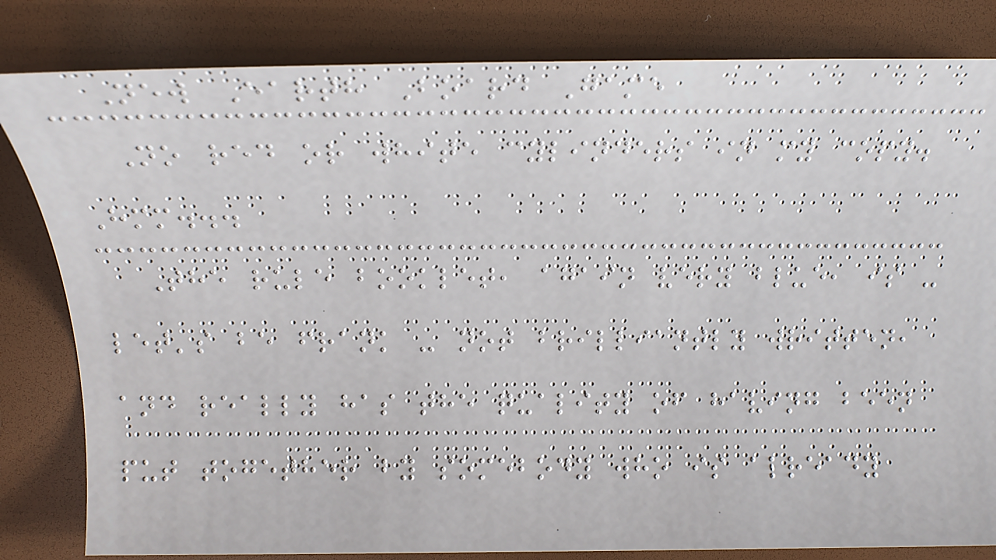New Earth Board Game
No red or white cylinders in my copy.
Hmm...
The rule booklet, again very blue, is -
let's be frank - not brilliantly written,
and really has the quality of having been
put together by somebody who is already
